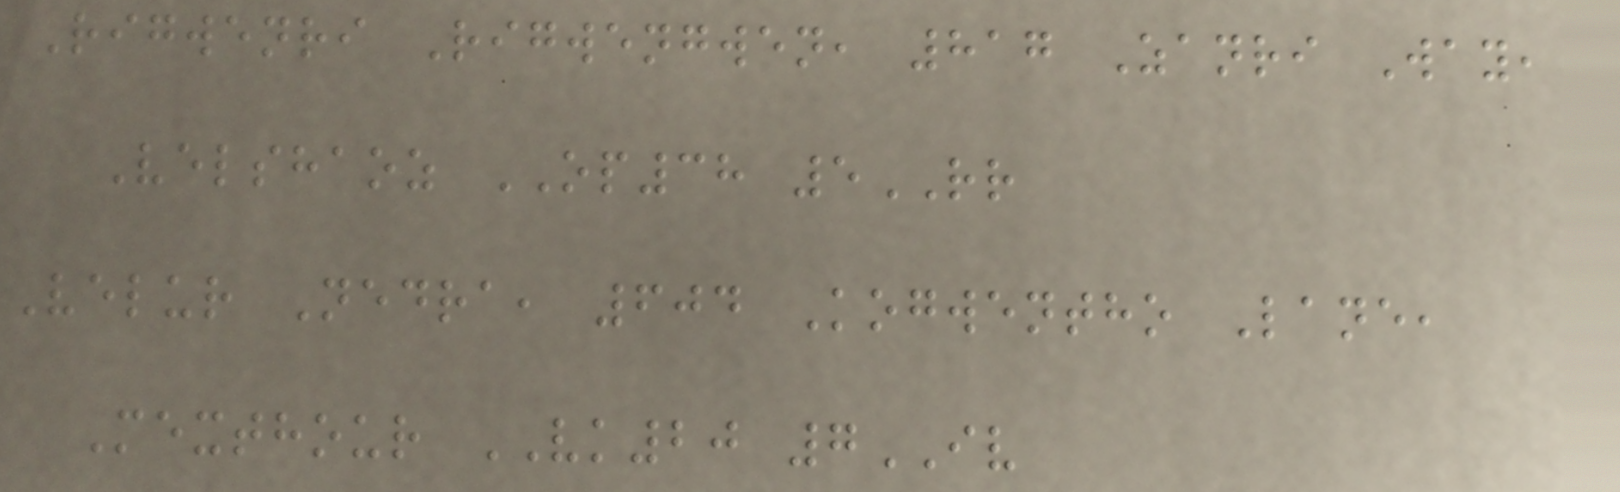Rigwenri Rigwengwen, 817 Zanri Way,
Velshaoz OP38 5RR
Velur Nedra, 604 Kogwentho Lane,
Mexthour VK20 7IV
